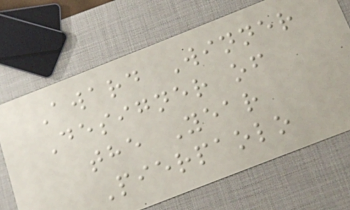Award Winner
Designer of
the Year
Pierpaolo
